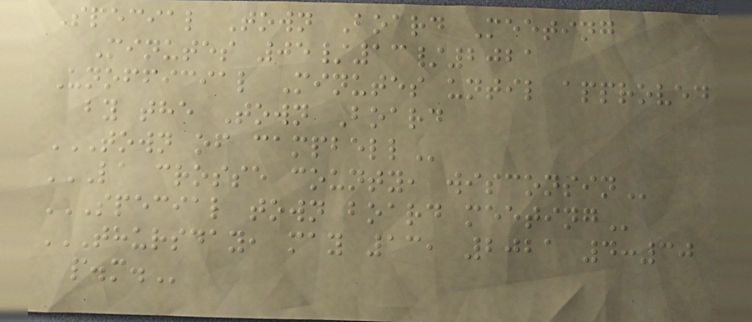Special Town Board Meeting
Minutes 05/13/2021
Unofficial Minutes until approved
by the Town Board
TOWN OF CAMPBELL
LA CROSSE COUNTY, WISCONSIN
SPECIAL TOWN BOARD MEETING
THURSDAY, MAY 13, 2021 4:30
P.M.
